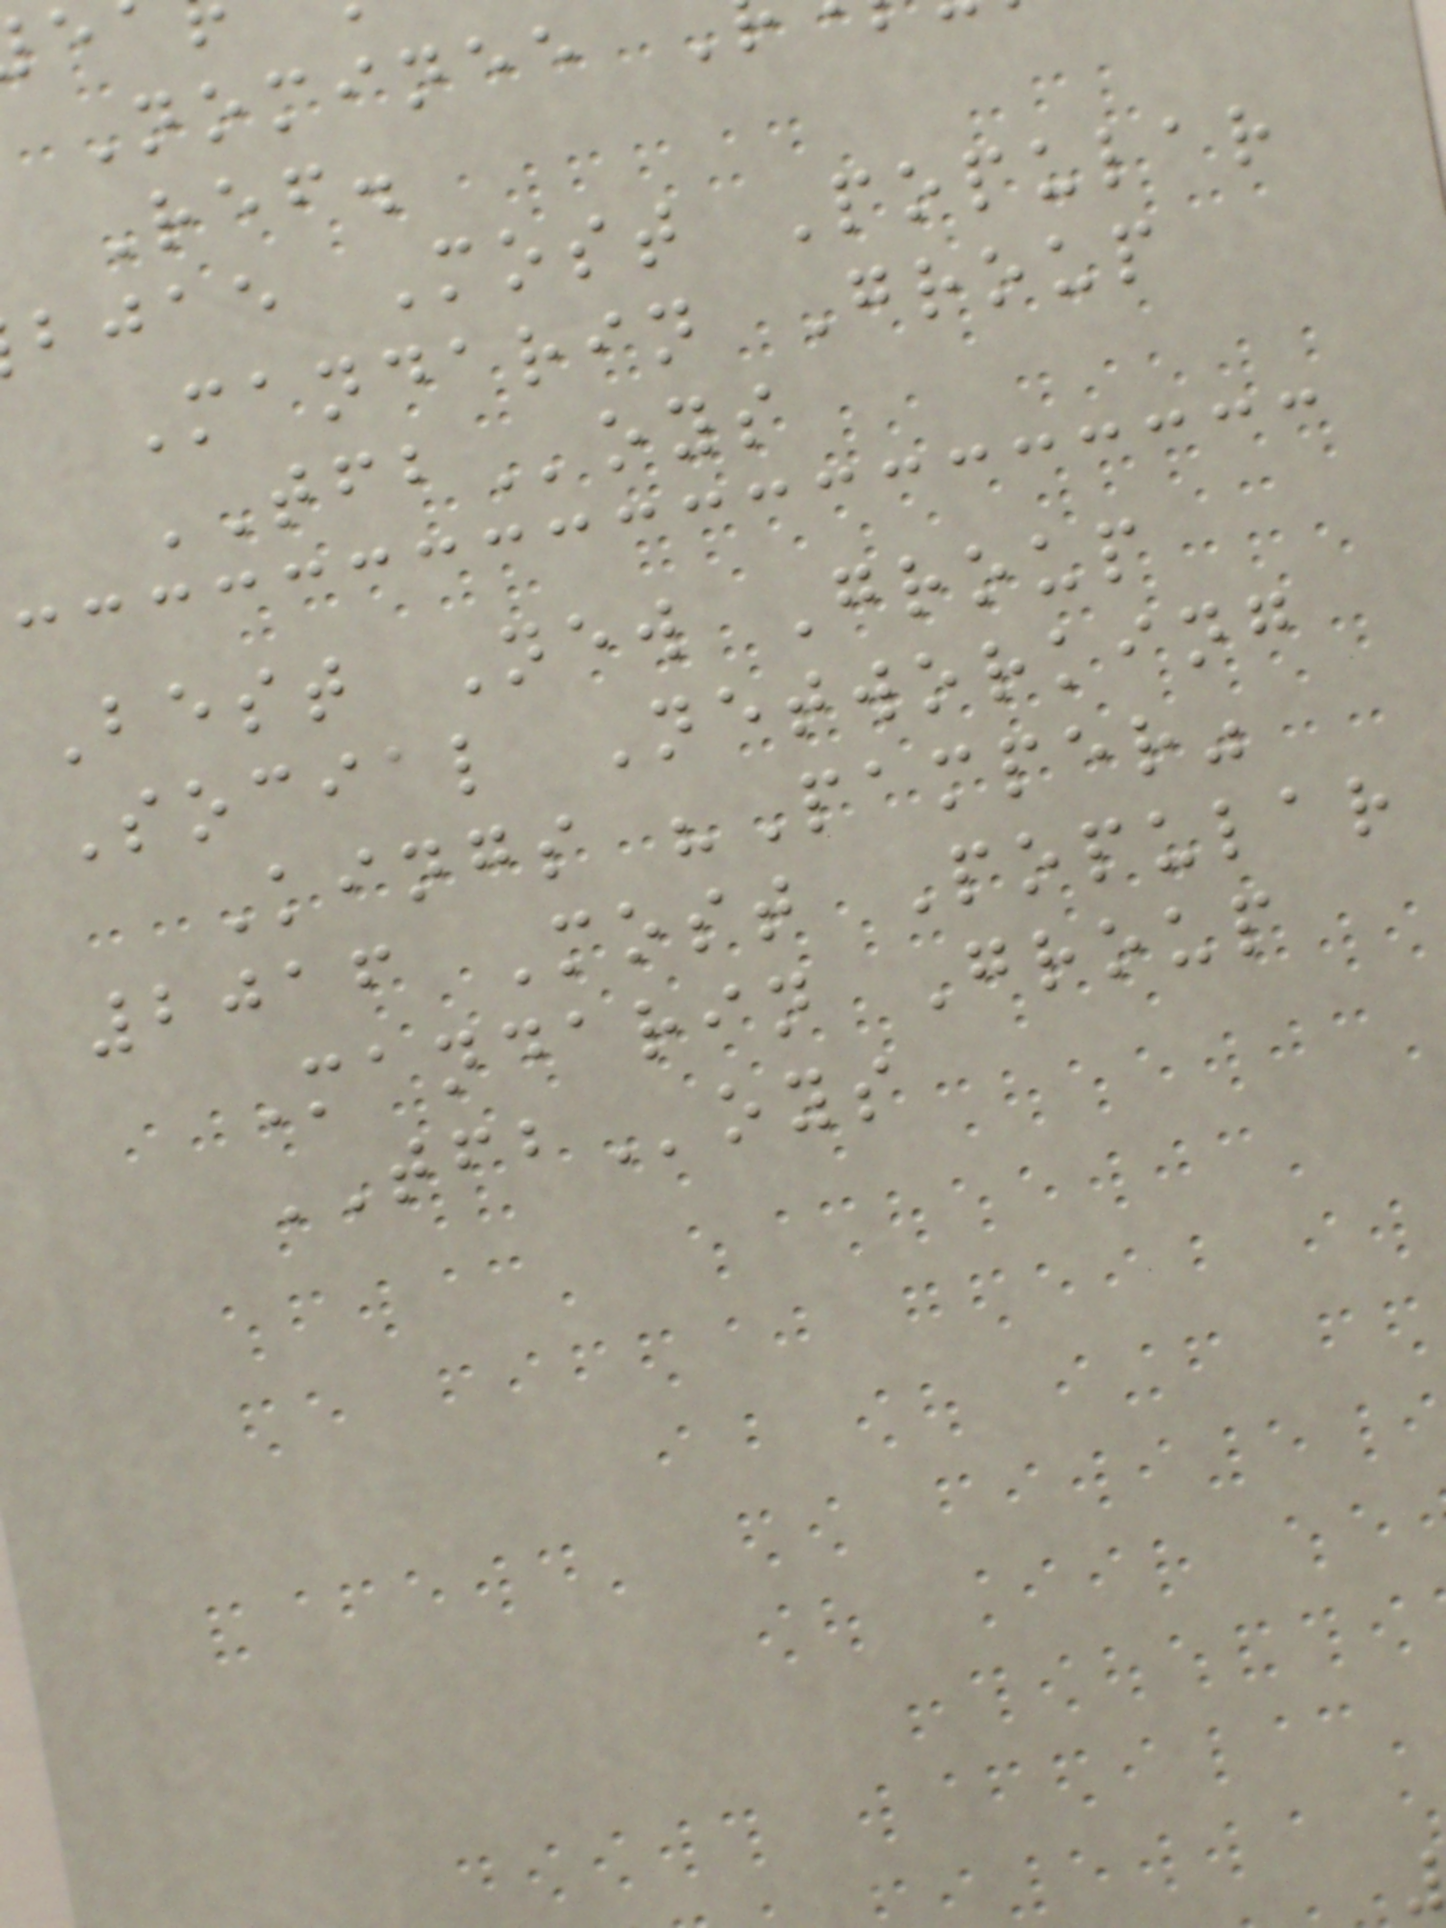Nominee
Ref.
bjae Most Popular
Mandarin Group
TFBoys
Best New Group
Social Networking
Kings "Pamper"
2016 Most Popular
Mandarin Group
TFBoys
